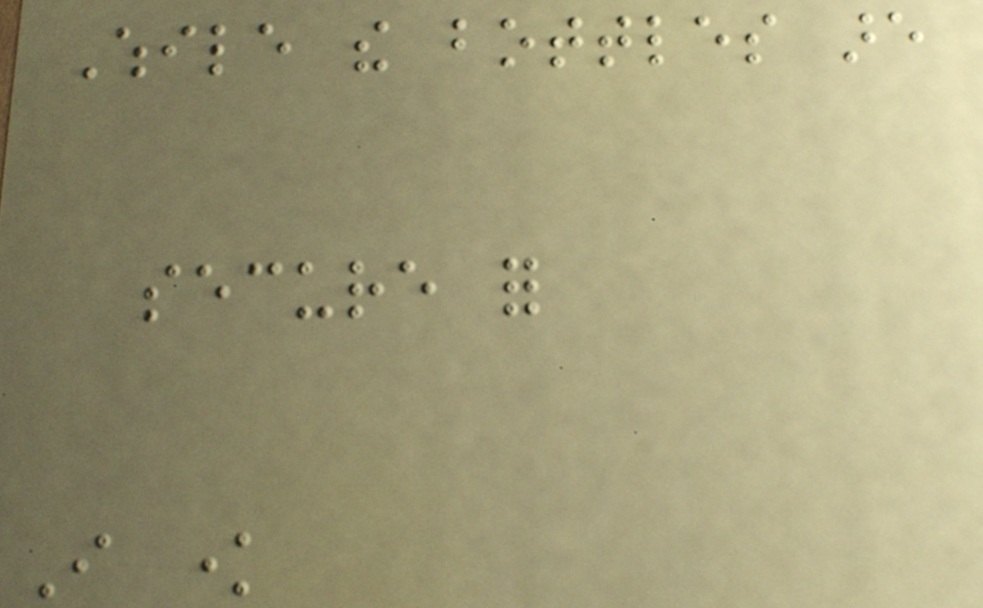While the bottles are
secure for
I know
